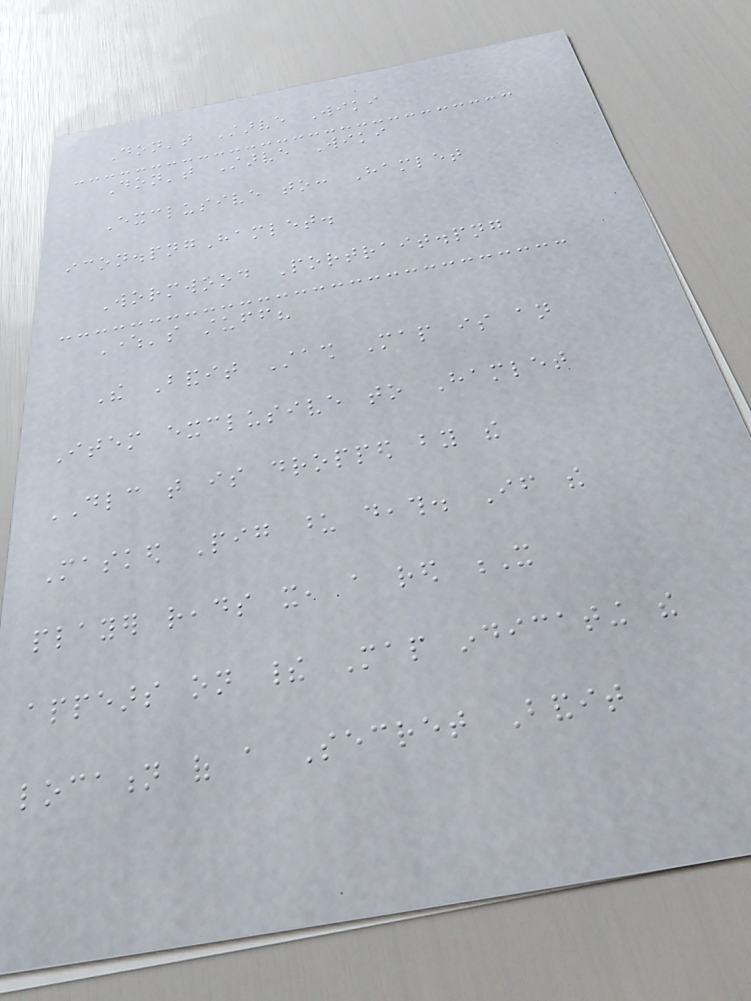Don't Starve Wiki
Don't Starve Wiki
Exclusive to: Hamlet
icon.pngHamlet.
Wormwood Portrait.png
Where's stuff?
The Bandit Stash Map is an
Item exclusive to Hamlet
DLC that is dropped by the
Masked Pig upon death. If the
player reads it, a red X
appears on their Map indicating the
location of a Secret Bandit
